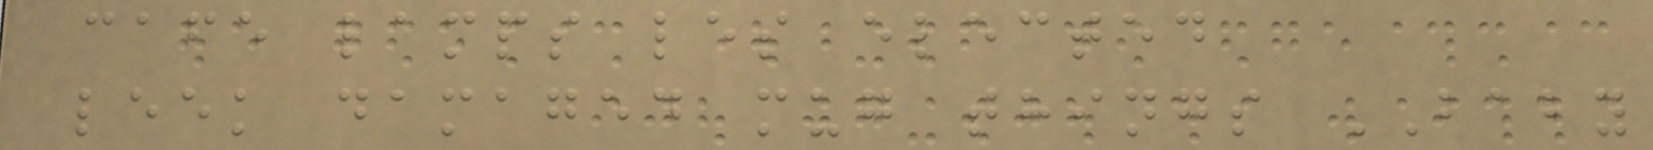cafe lamps les elected
leek damaged mug things BABY
